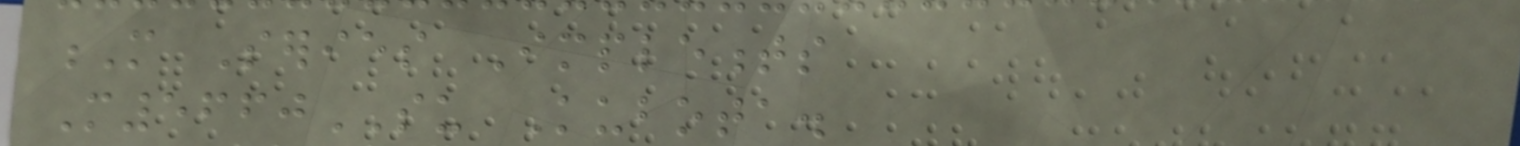M Series Implements
M5660SU Kubota.
